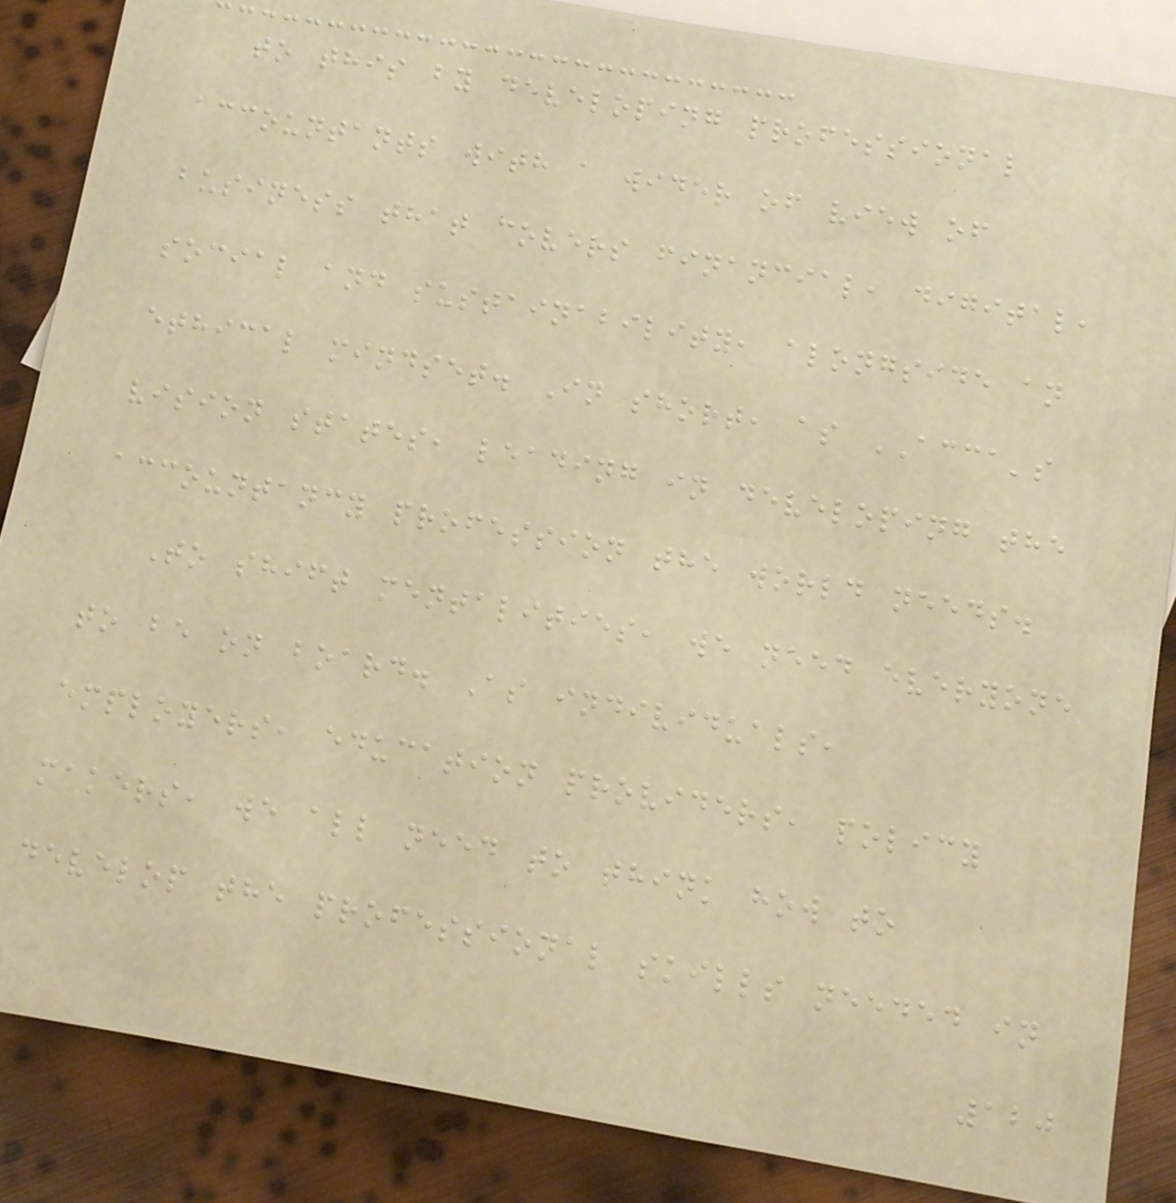to this by developing professional
accountants with a wider of view of
business that covers financial, digital,
social and sustainability, alongside an
ethical mindset. In short, as ACCA's
vision states, leading in developing the
accountancy profession the world needs.
To shift mentalities, we need everyone
to be on board. As individuals,
employers, education providers, policy
makers, we all need to think how to
develop the professional skills needed in
120
